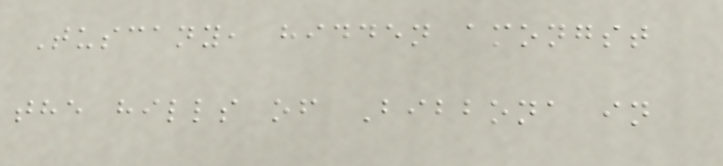Tuscany, hidden amongst
the hills of Bibbona in
